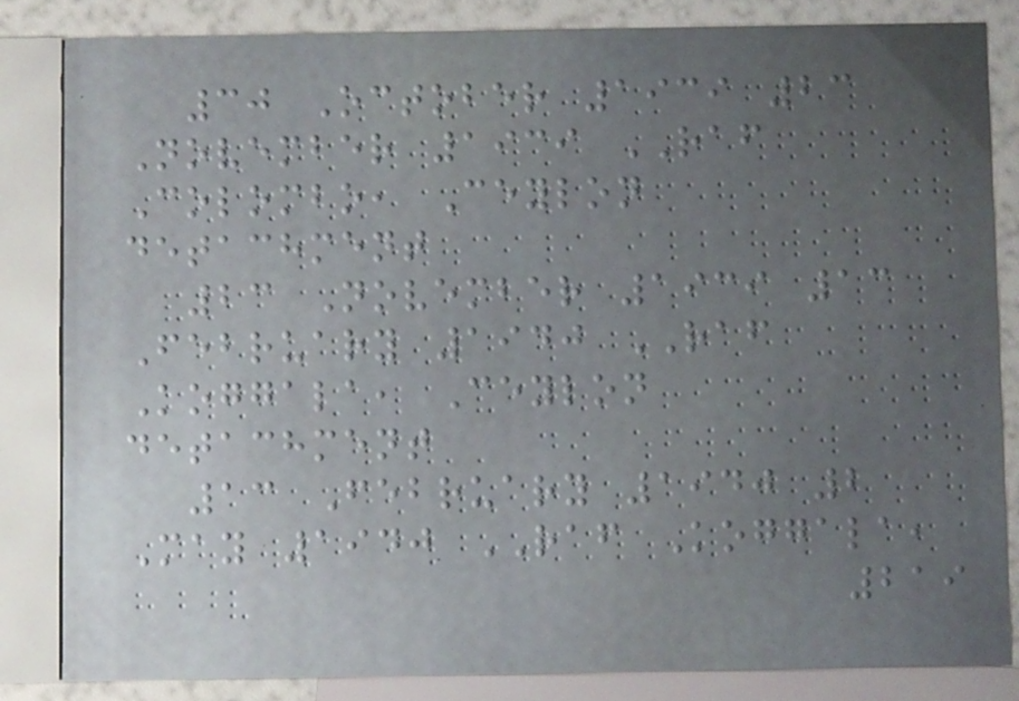30 October 1939 23
November 1939 RAF
Colombo, Ceylon
detachment
23 November 1939 13
February 1940 RAF
Koggala, Ceylon
detachment
13 February 1940 2
May 1940 RAF Koggala,
219
